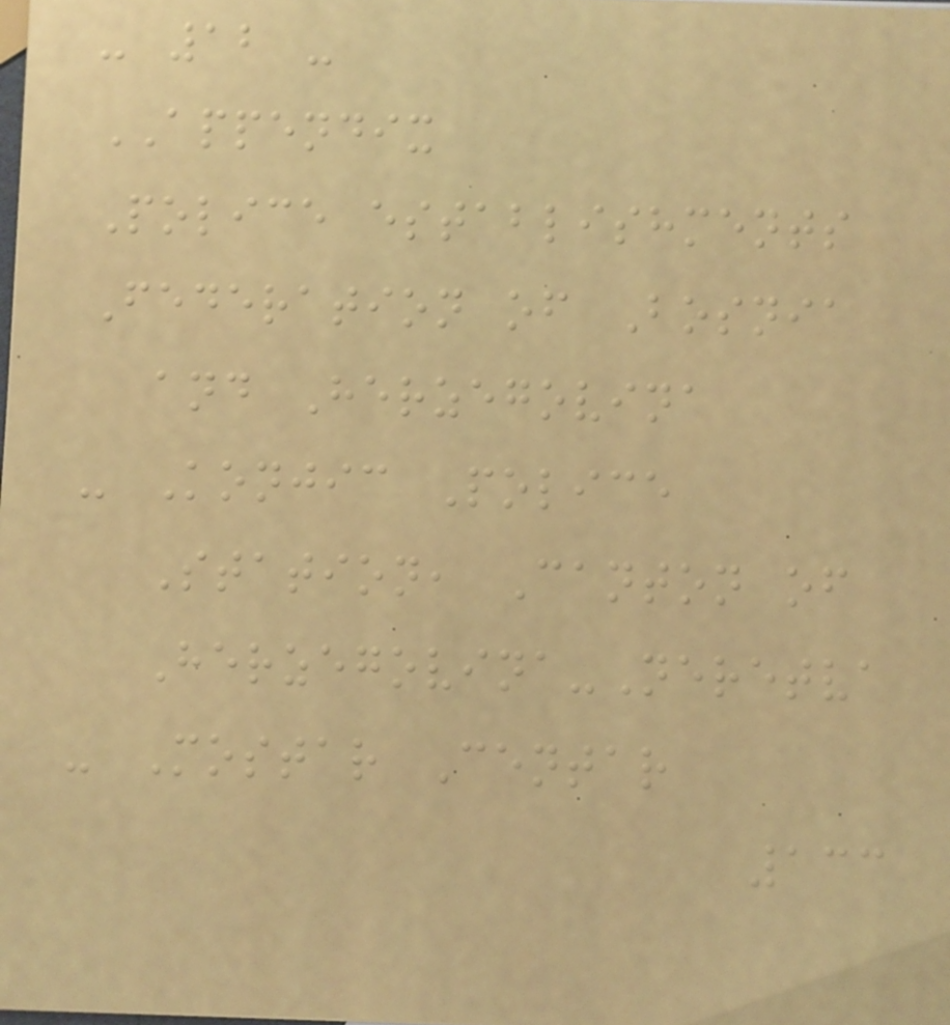- 12 -
APPENDIX
Police establishments
Federation of Bosnia
and Herzegovina
- Konjic Police
Station, Canton of
Herzegovina-Neretva
- Mostar Centar
133
